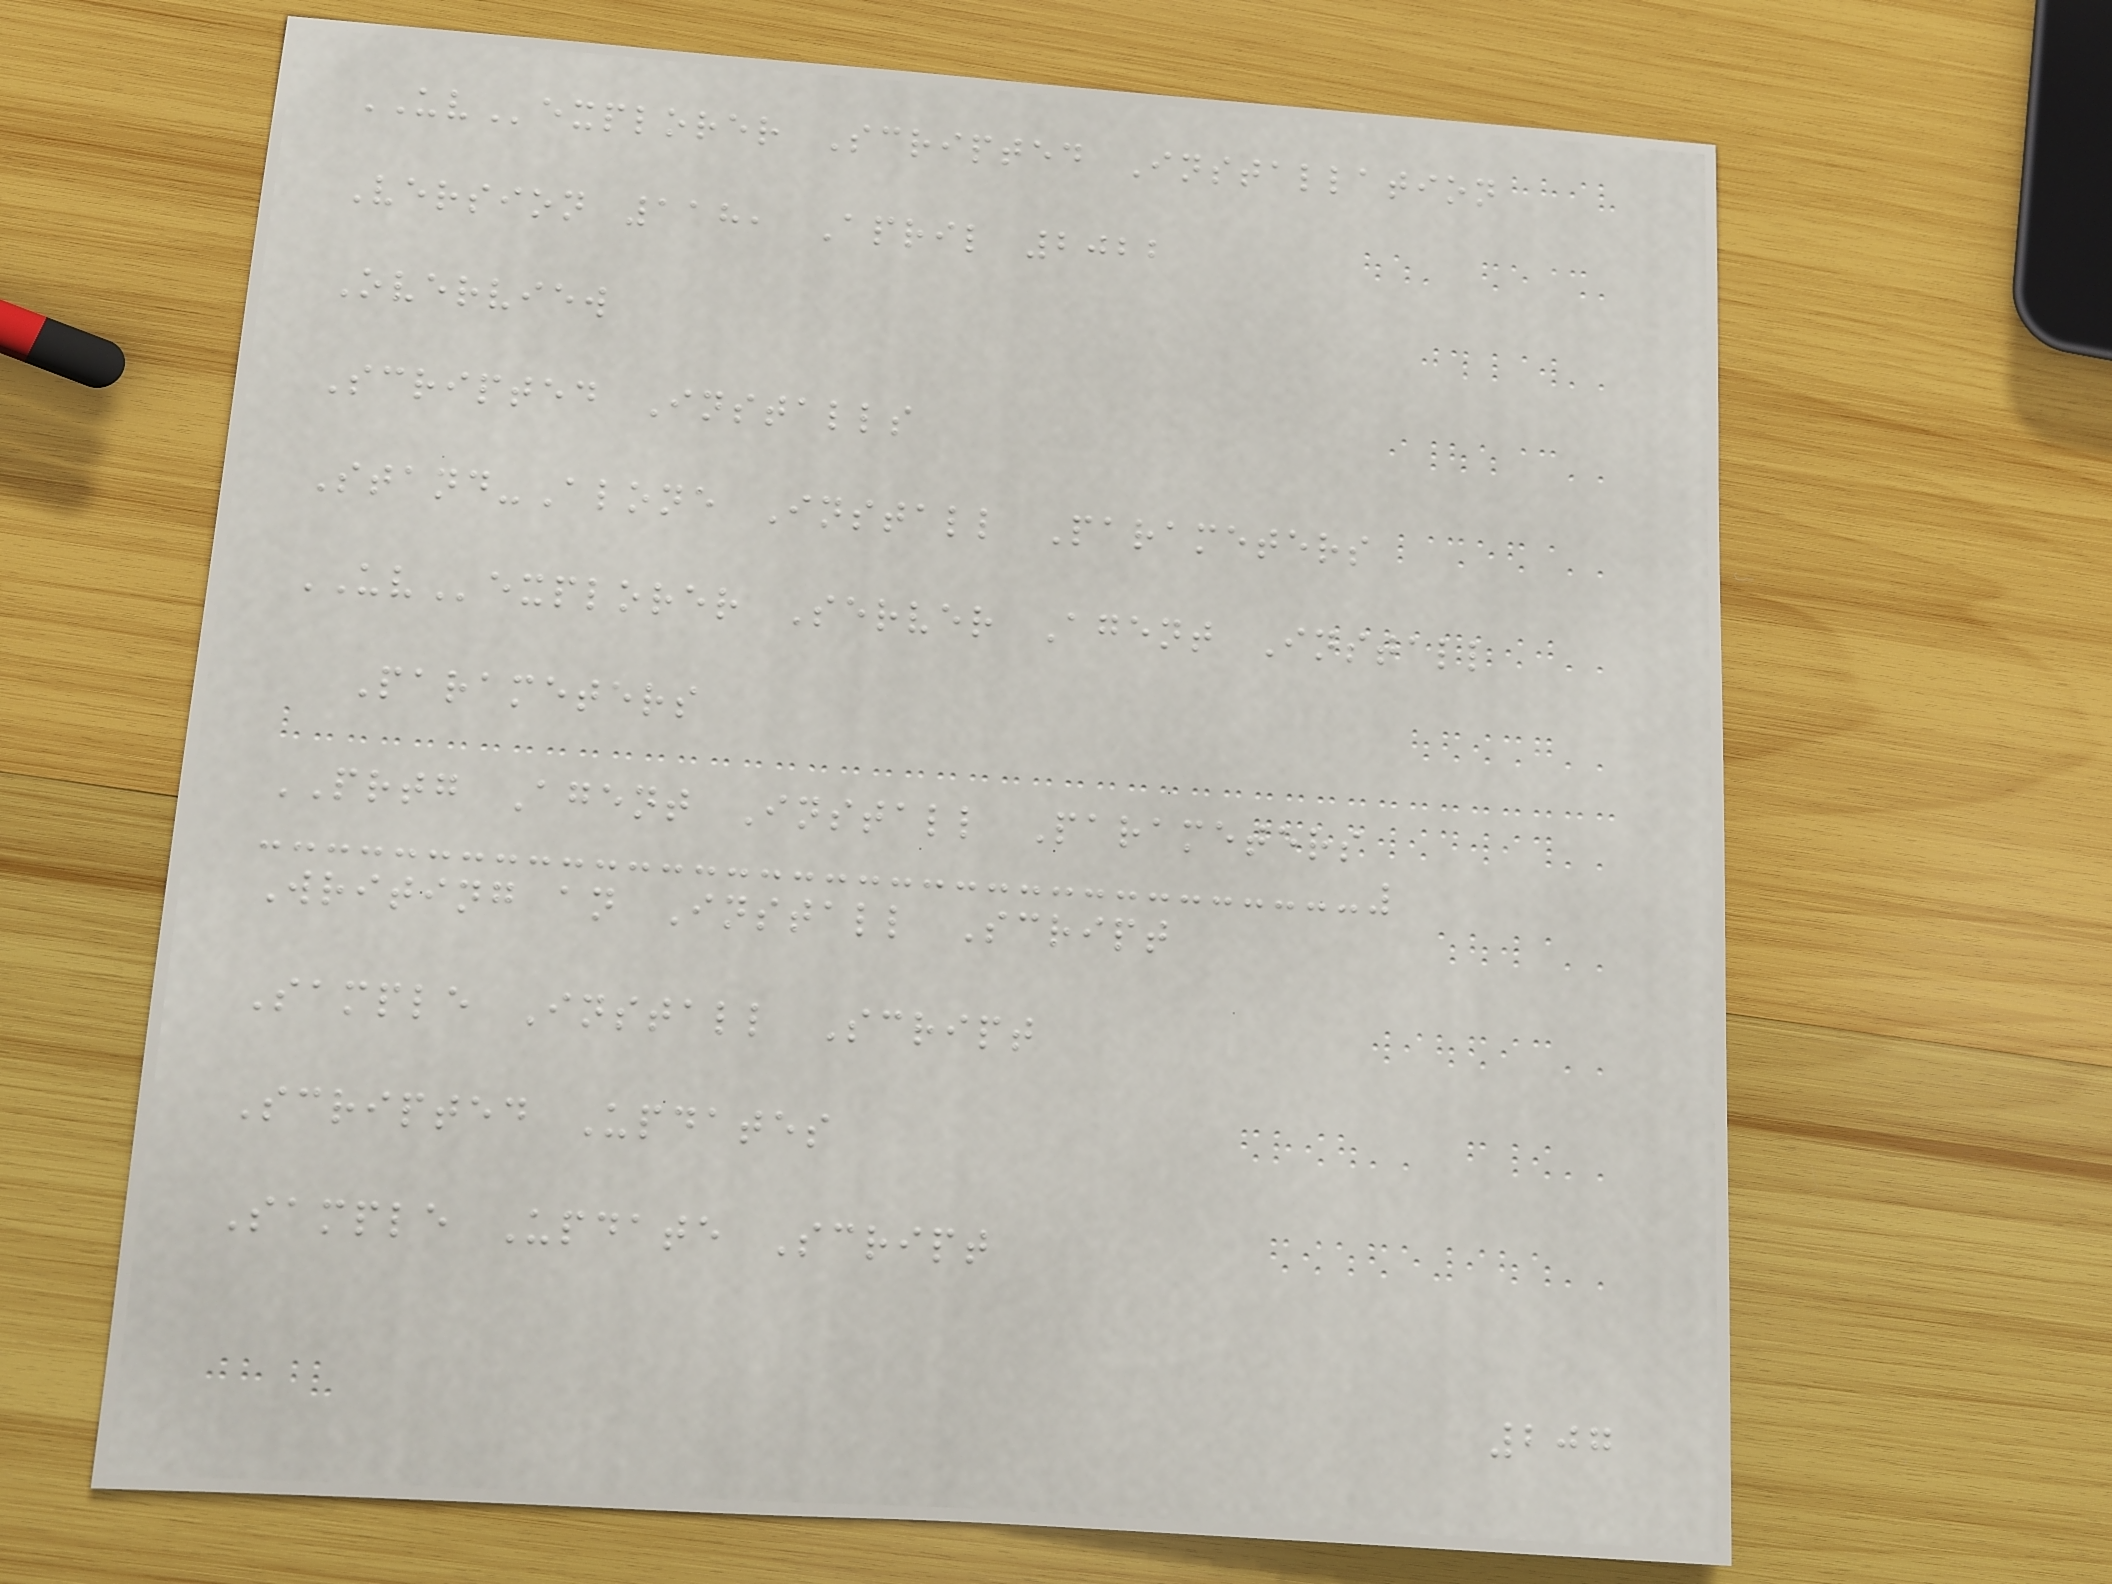UVexplorer Scripted Installation
Version 118, April 2022
Overview
Scripted Installs
Stand-Alone Install Parameters
UVexplorer Server Agent Install
Parameters
PRTG Agent Install Parameters
Writing an Install Script
Sample Install Script
Scripted Updates
Sample Update Script
207
